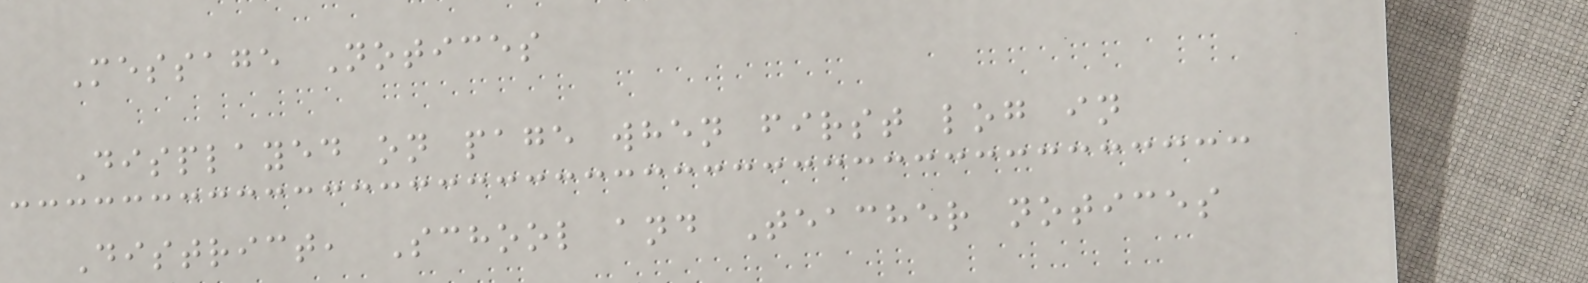Message Notices
Displayed on page when first log in
District, School and Teacher notices
